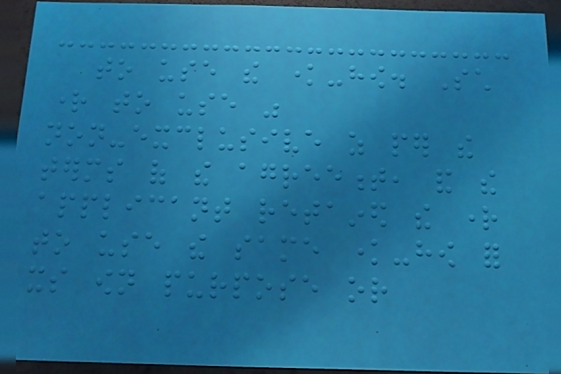to use the know-how. Such
right to use was
non-exclusive as per the
terms of the agreement, and the
applicant retained the right
to use the same know-how for
its own purpose or
